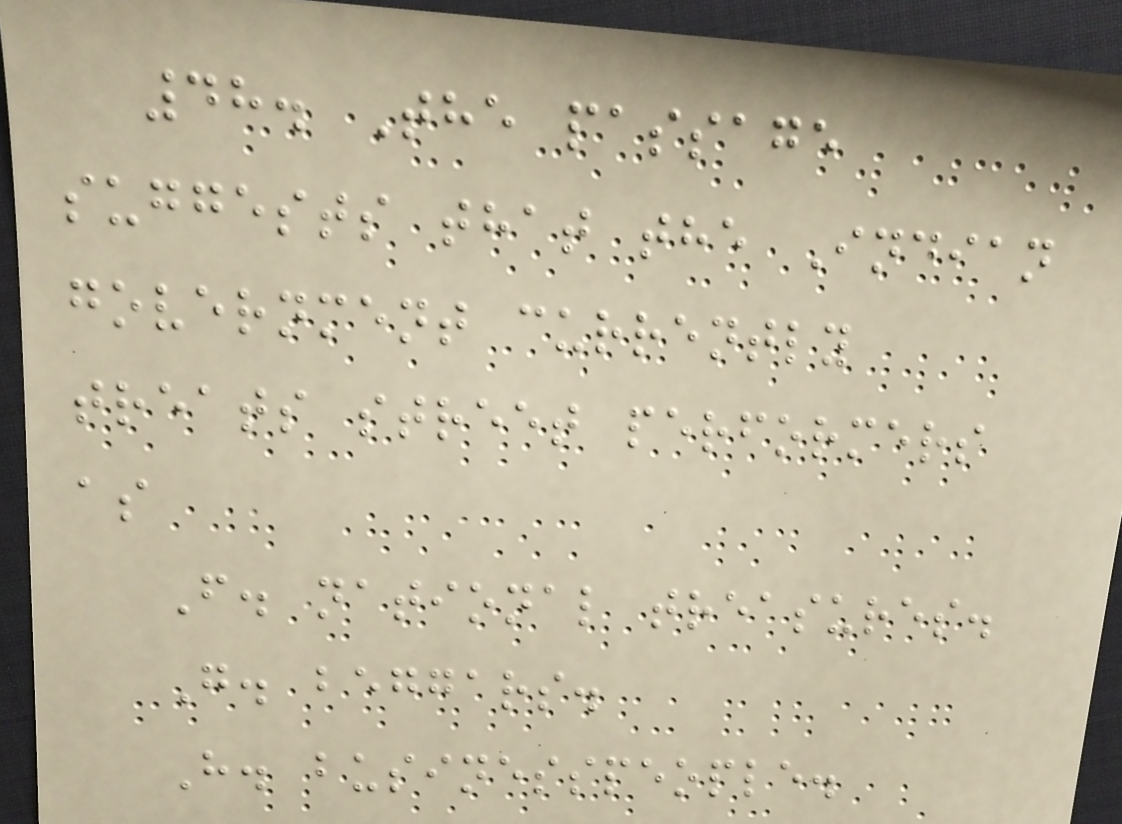48. The passage
suggests that the Indian
government currently
treats street performers
as
F. national treasures.
G. beggars.
H. businesspeople.
